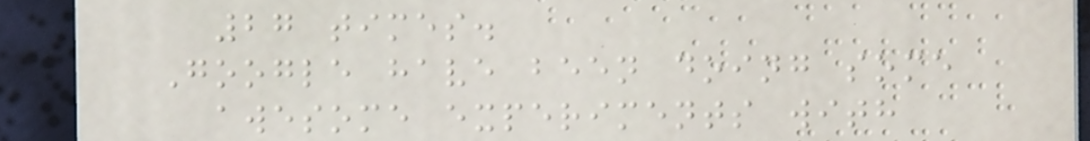27 times.
Google have been doing some
awesome experiments with
